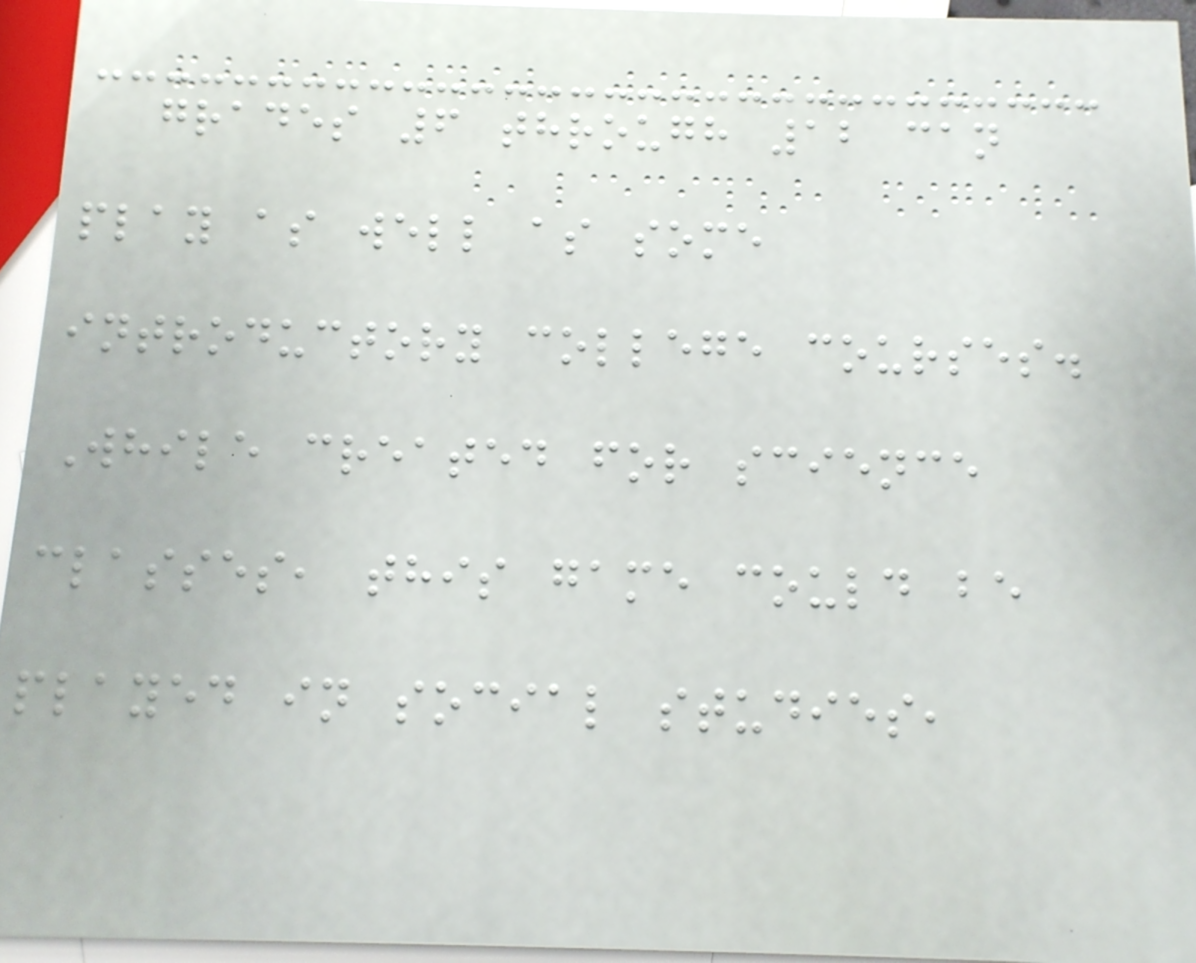grades 6 through 12 can
play as well as some
introductory college courses.
While created for science
classes, this game could be
played in social studies,
